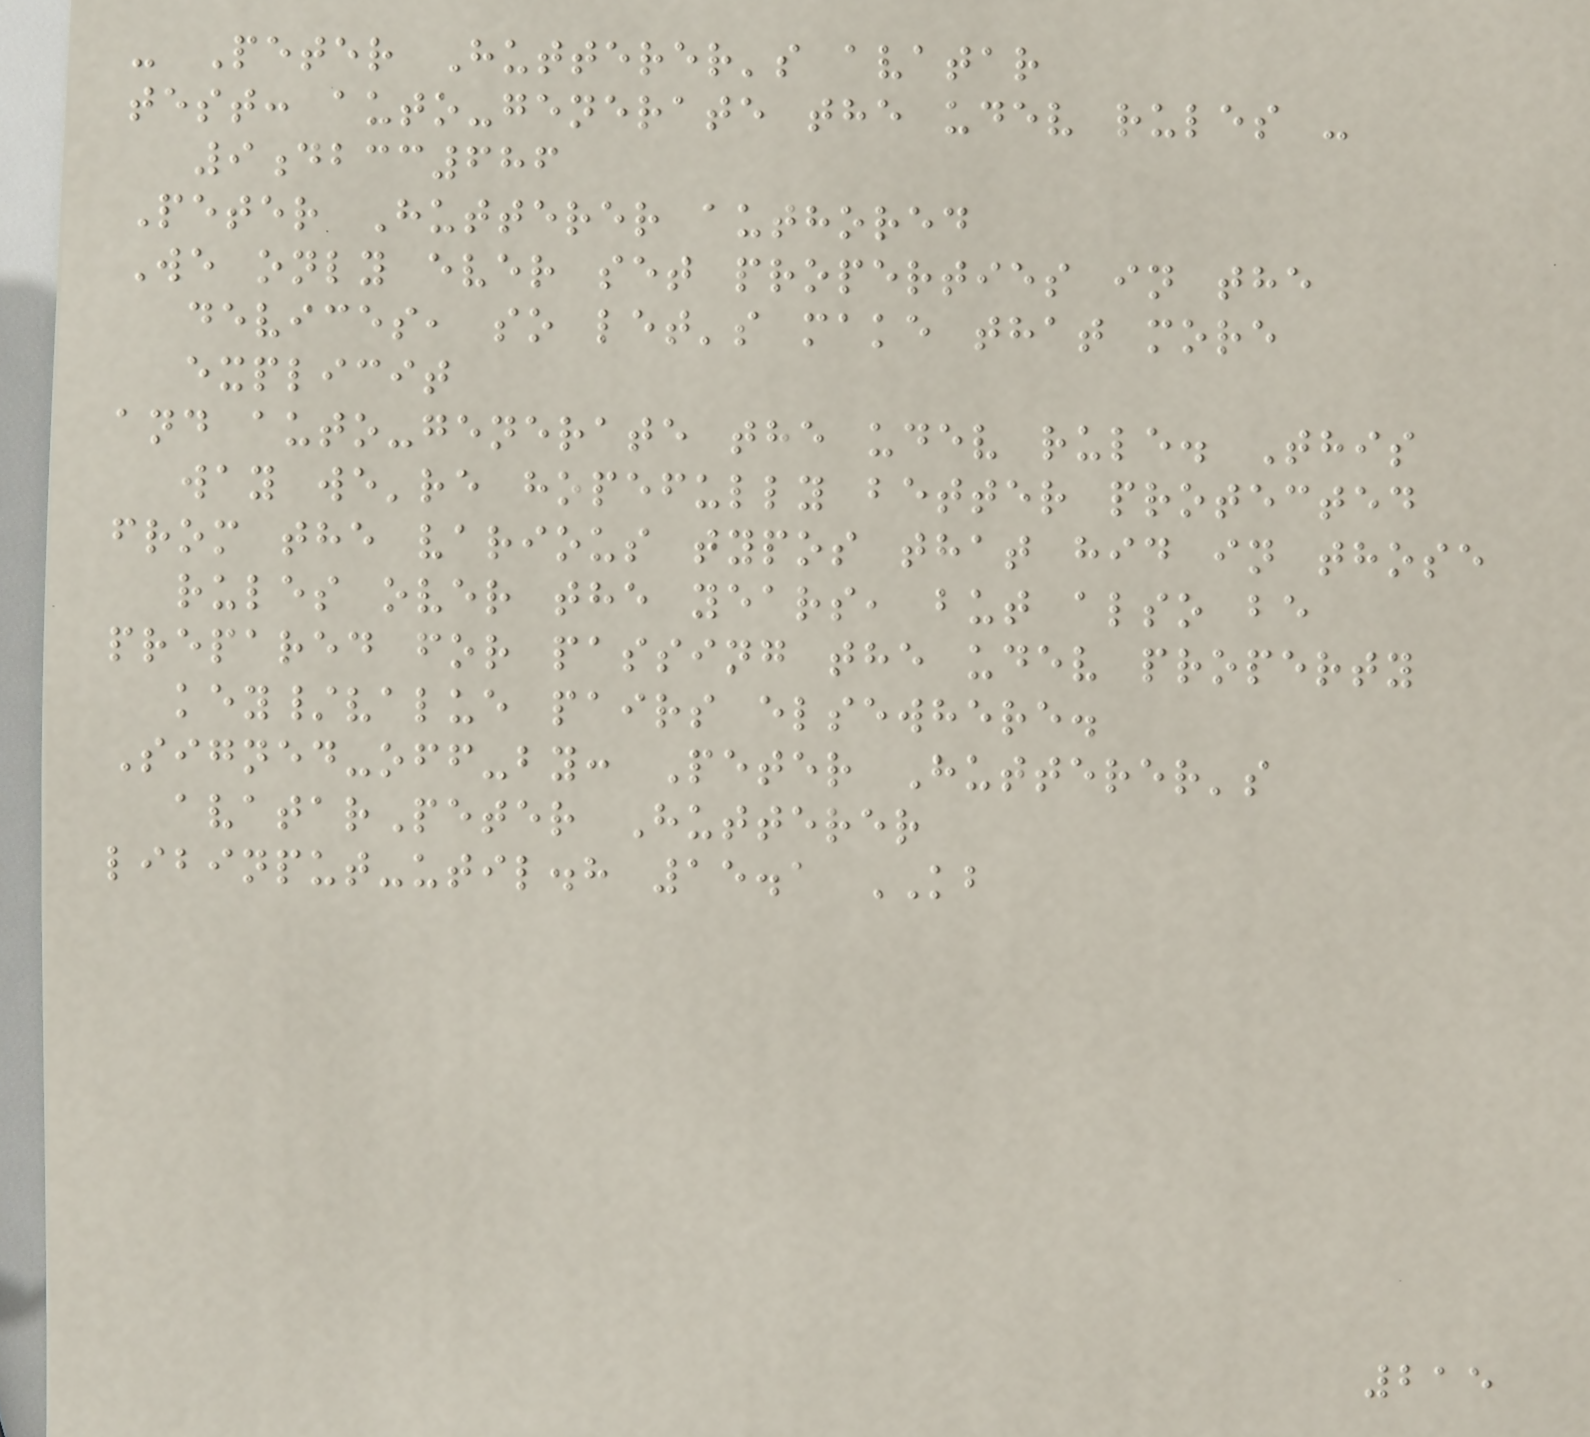- Peter Hutterer's avatar
test: auto-generate the udev rules -
9dbcc686
Peter Hutterer authored
We only ever set properties in the
devices, so let's make that more
explicit
and auto-generate the udev rule. This
way we're hopefully better protected
from the various typos that hid in those
rules over the years, but also be
prepared for passing the udev property
key/value pairs elsewhere.
Signed-off-by: Peter Hutterer's
avatarPeter Hutterer
libinput-util.h 15.1 KB
215
